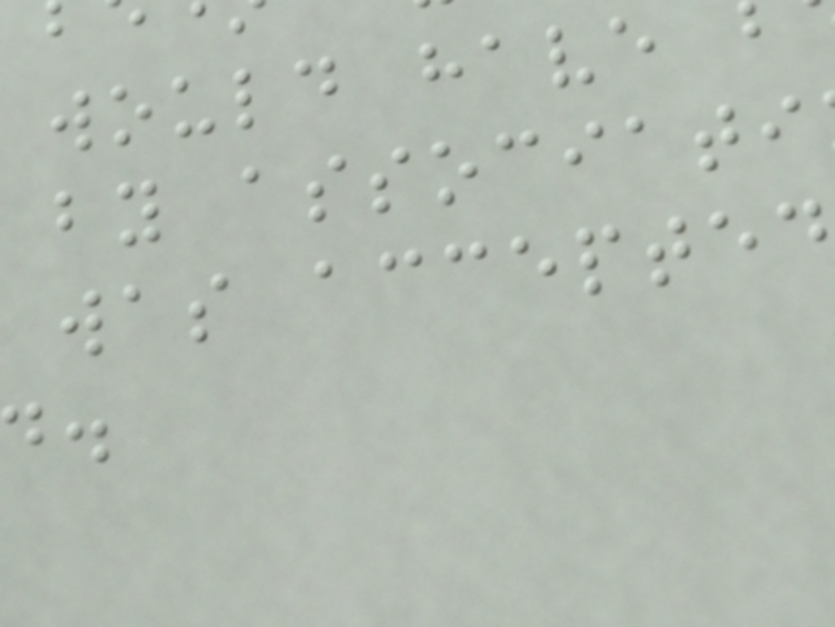would have
by associati
was accepted
